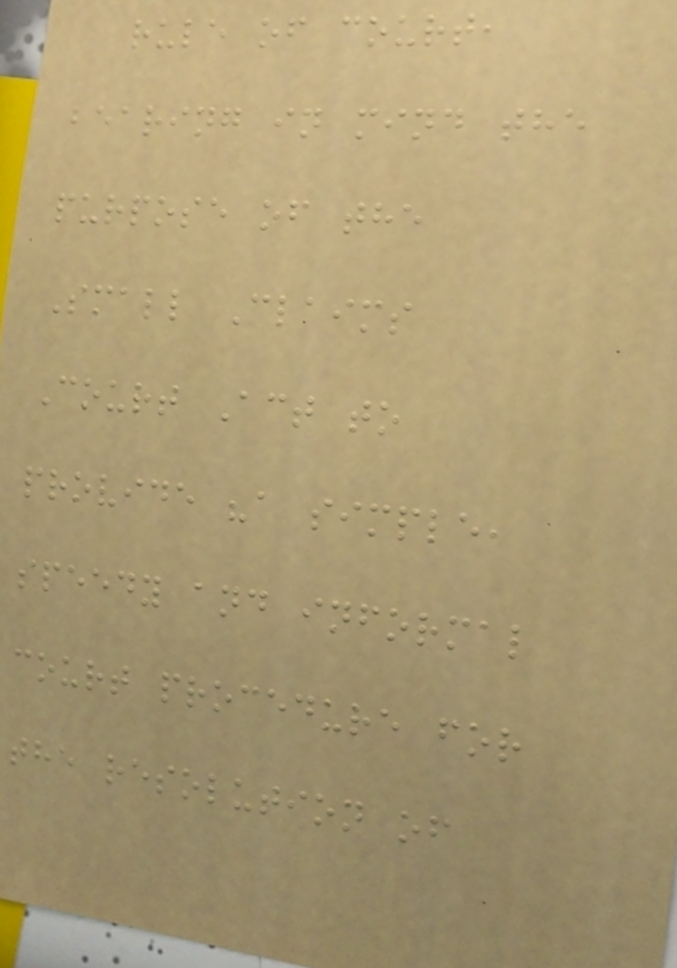rule of court,
bearing in mind the
purpose of the
Small Claims
Court Act to
provide "a simple,
speedy and informal
court procedure for
the resolution of
